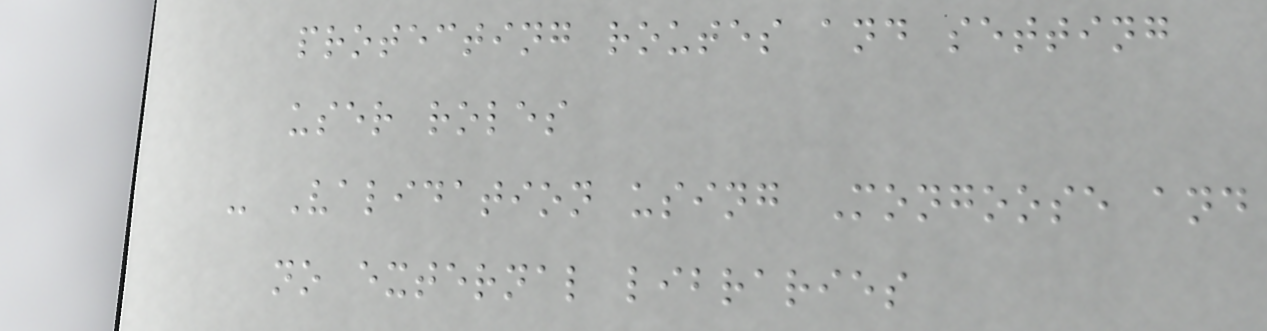protecting routes and setting
user roles
- Validation using Mongoose and
no external libraries
